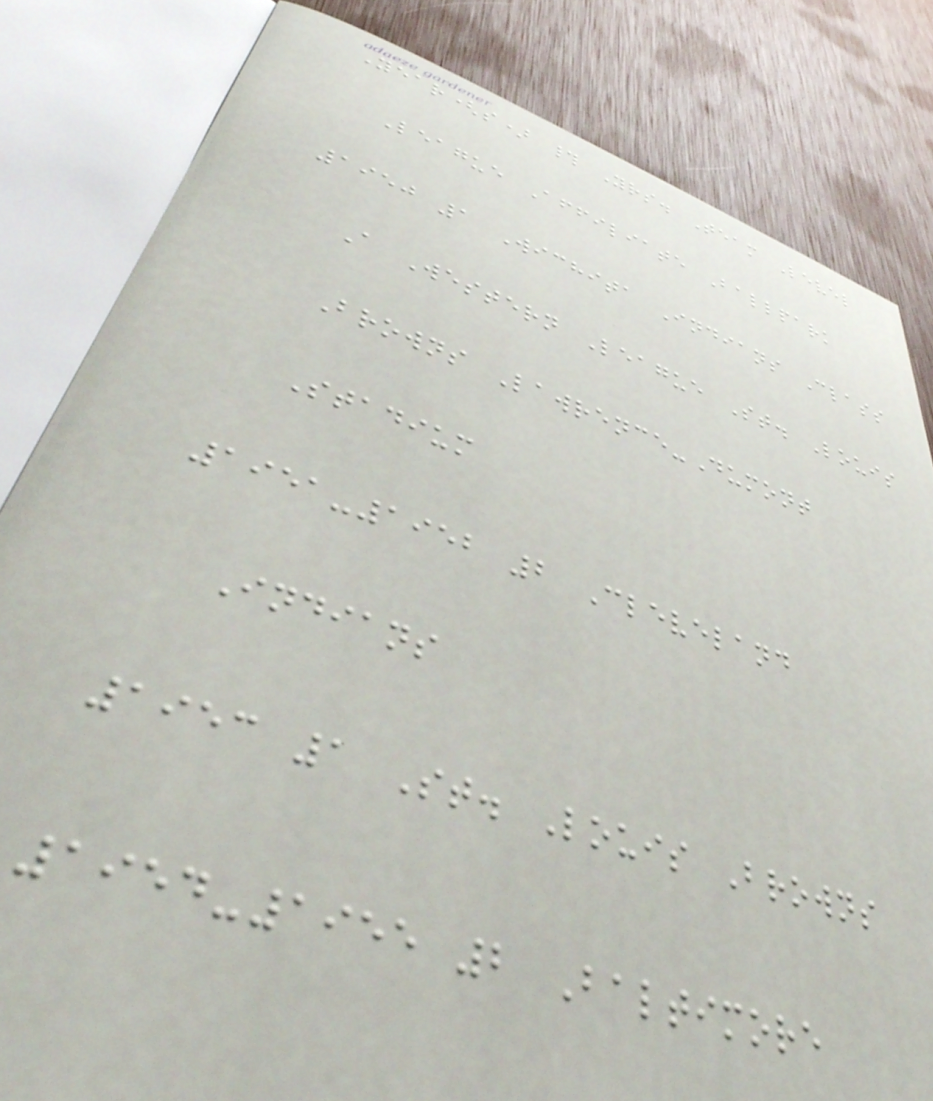Year(s) # Yrs. Team Level
League Affiliate Ballpark
1950 1 Wichita Indians Class
A Western League St. Louis
Browns Lawrence-Dumont
Stadium
1951-1952 2 Cleveland
Indians
1953 1 St. Louis Browns
1954-1955 2 Baltimore
